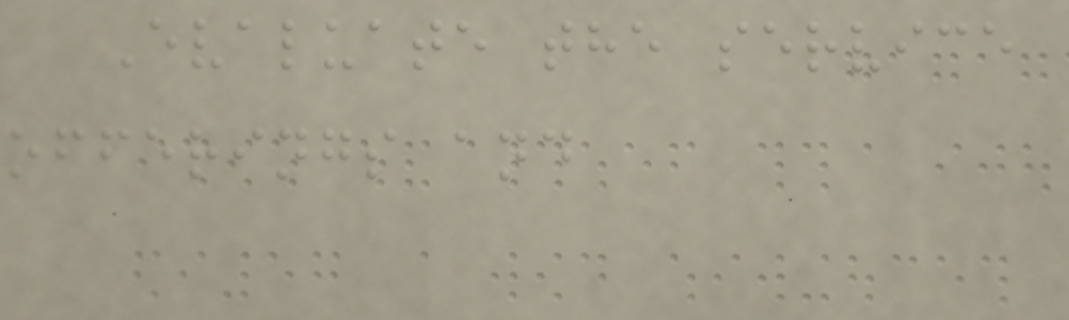Evaluate the service
offerings and
